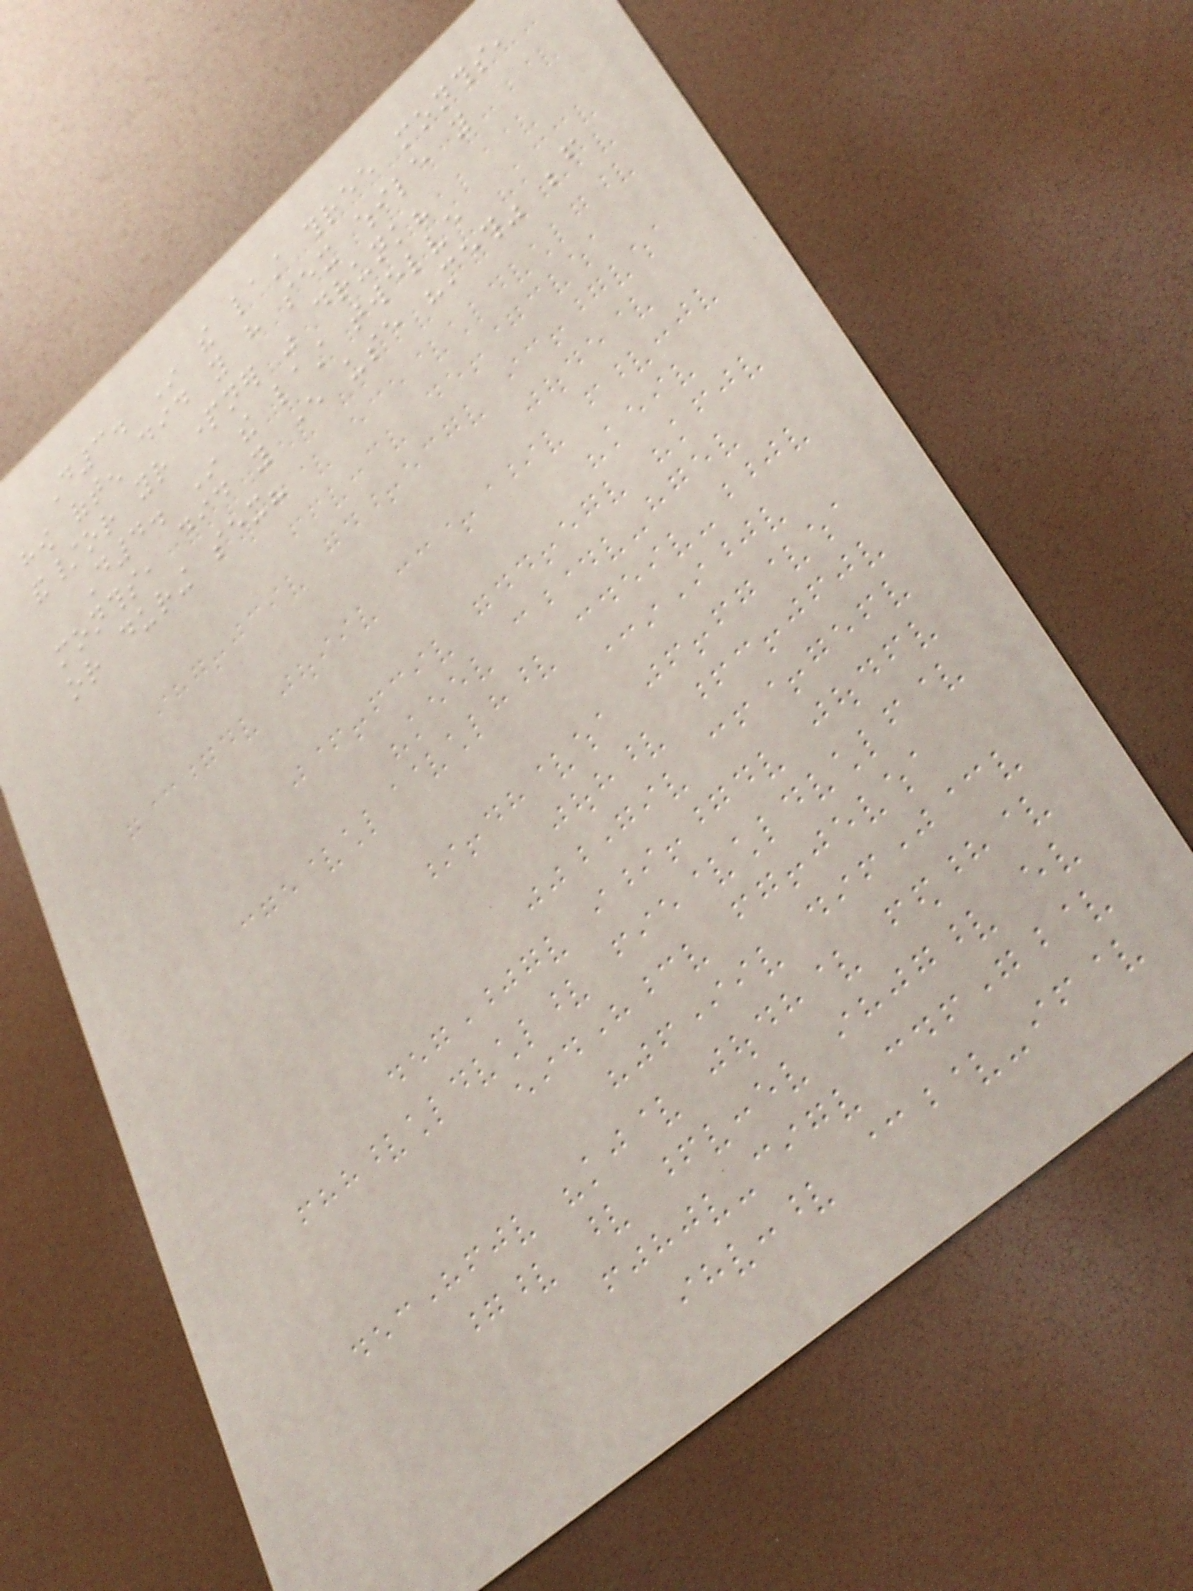D3. In the last three months,
how often did you have sex while you
and/or your partner was drunk?
D4. In the last twelve
months, did you ever use "meth" before
or during sex?
